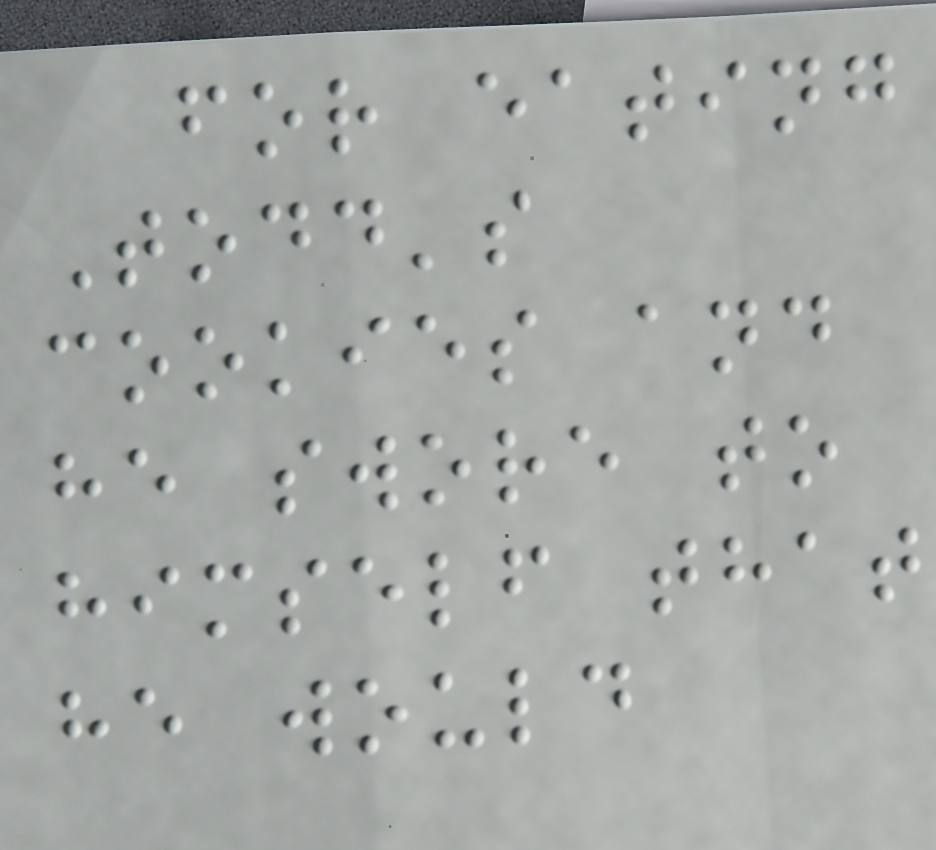for eating
Todd's
cookies and
he swore to
himself that
he would
